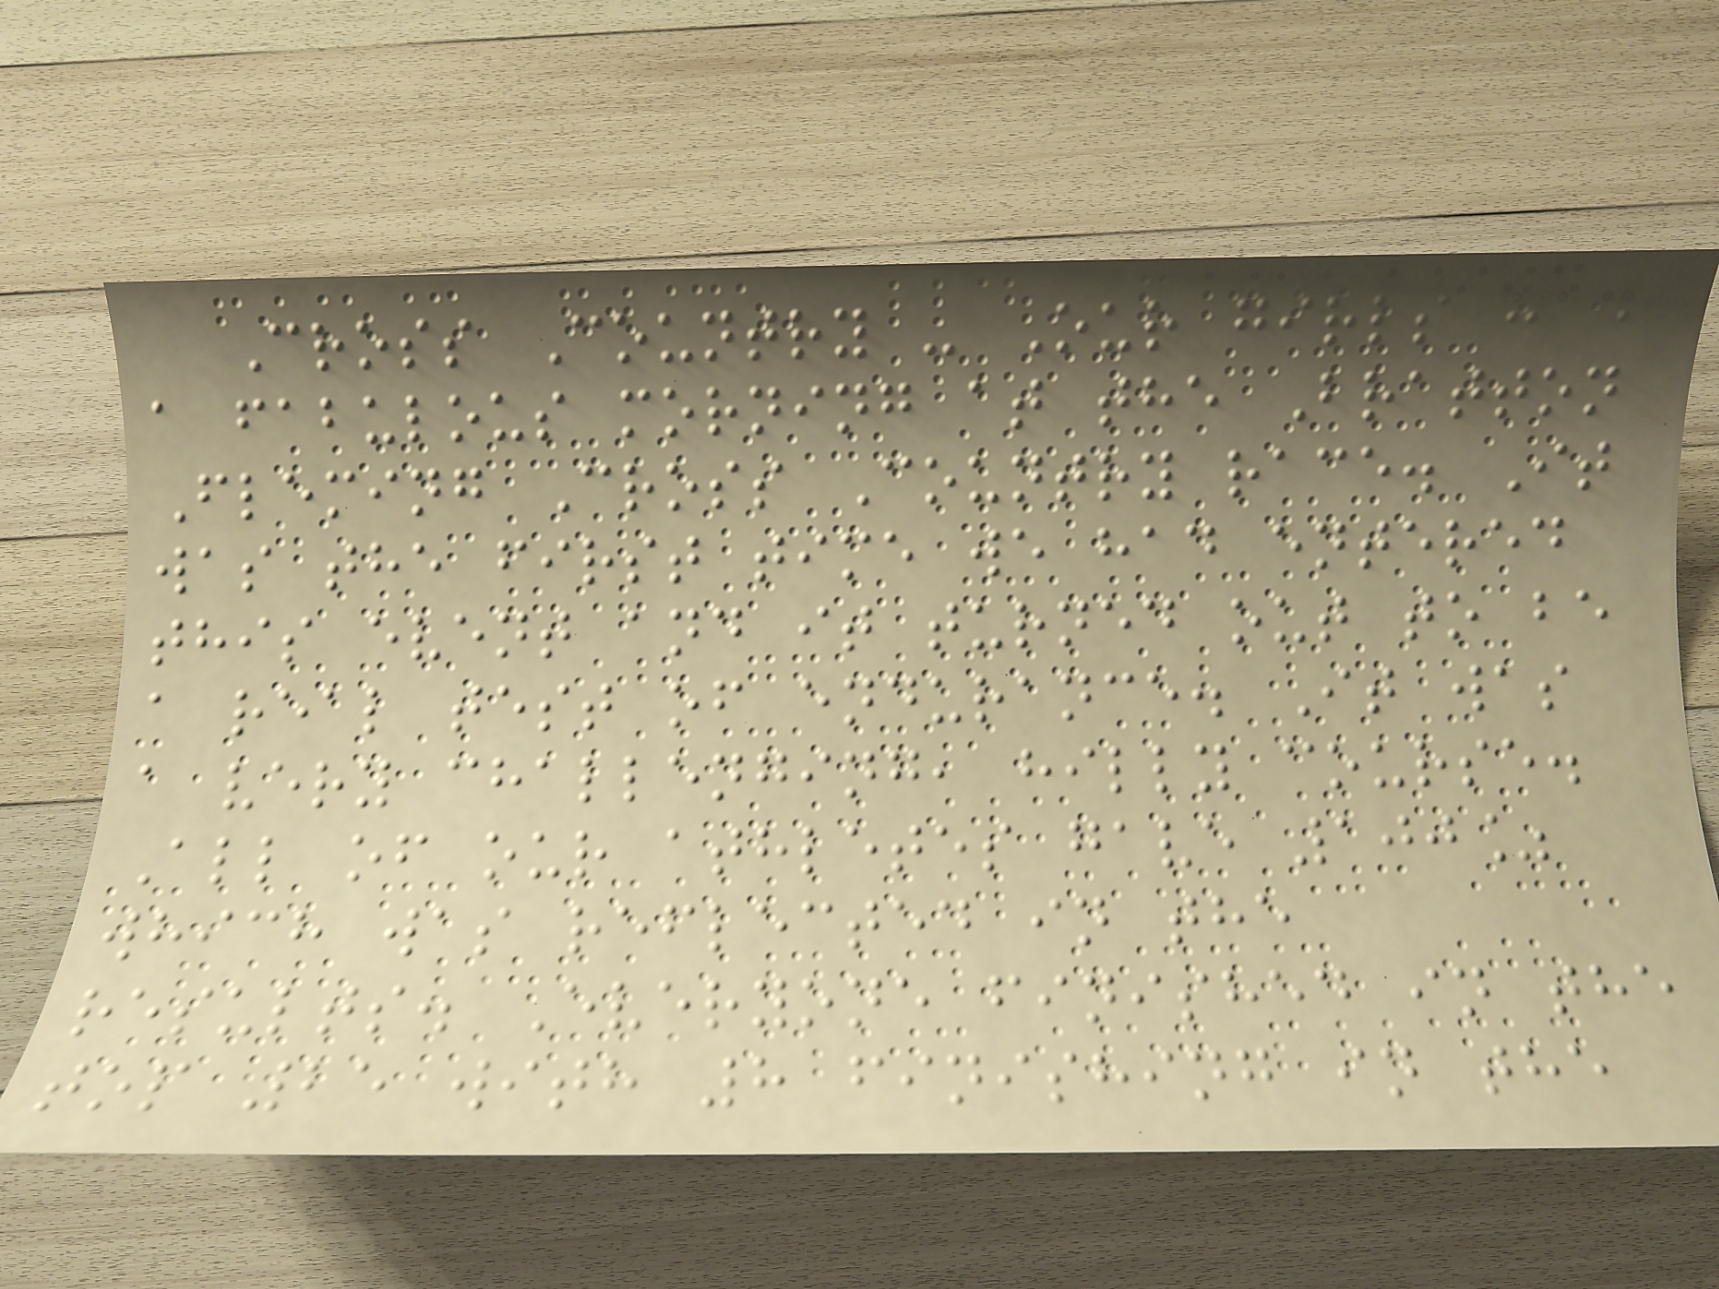Cross Country - Our girls had
a fabulous morning at the Bratton
Fleming Cross Country race. It
was the first time we had entered
this event and it turned out to be
a real test of endurance. It was
a very challenging, hilly course.
All of our athletes gave 100%
which was reflected in the
results. Everyone finished in the
top 25 with 8 finishing in the
